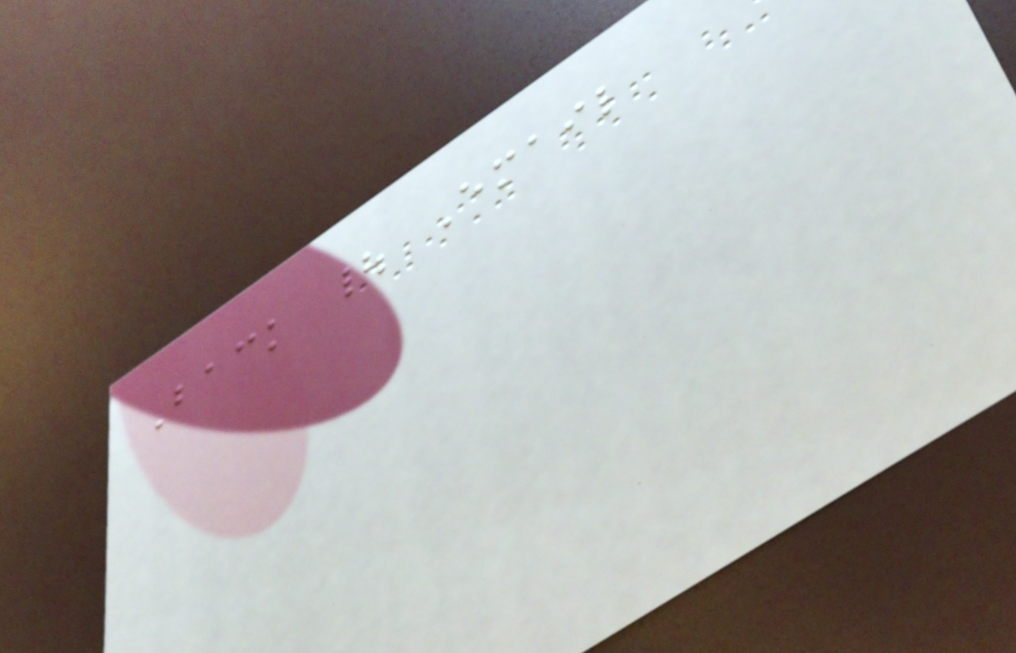Back | Email
